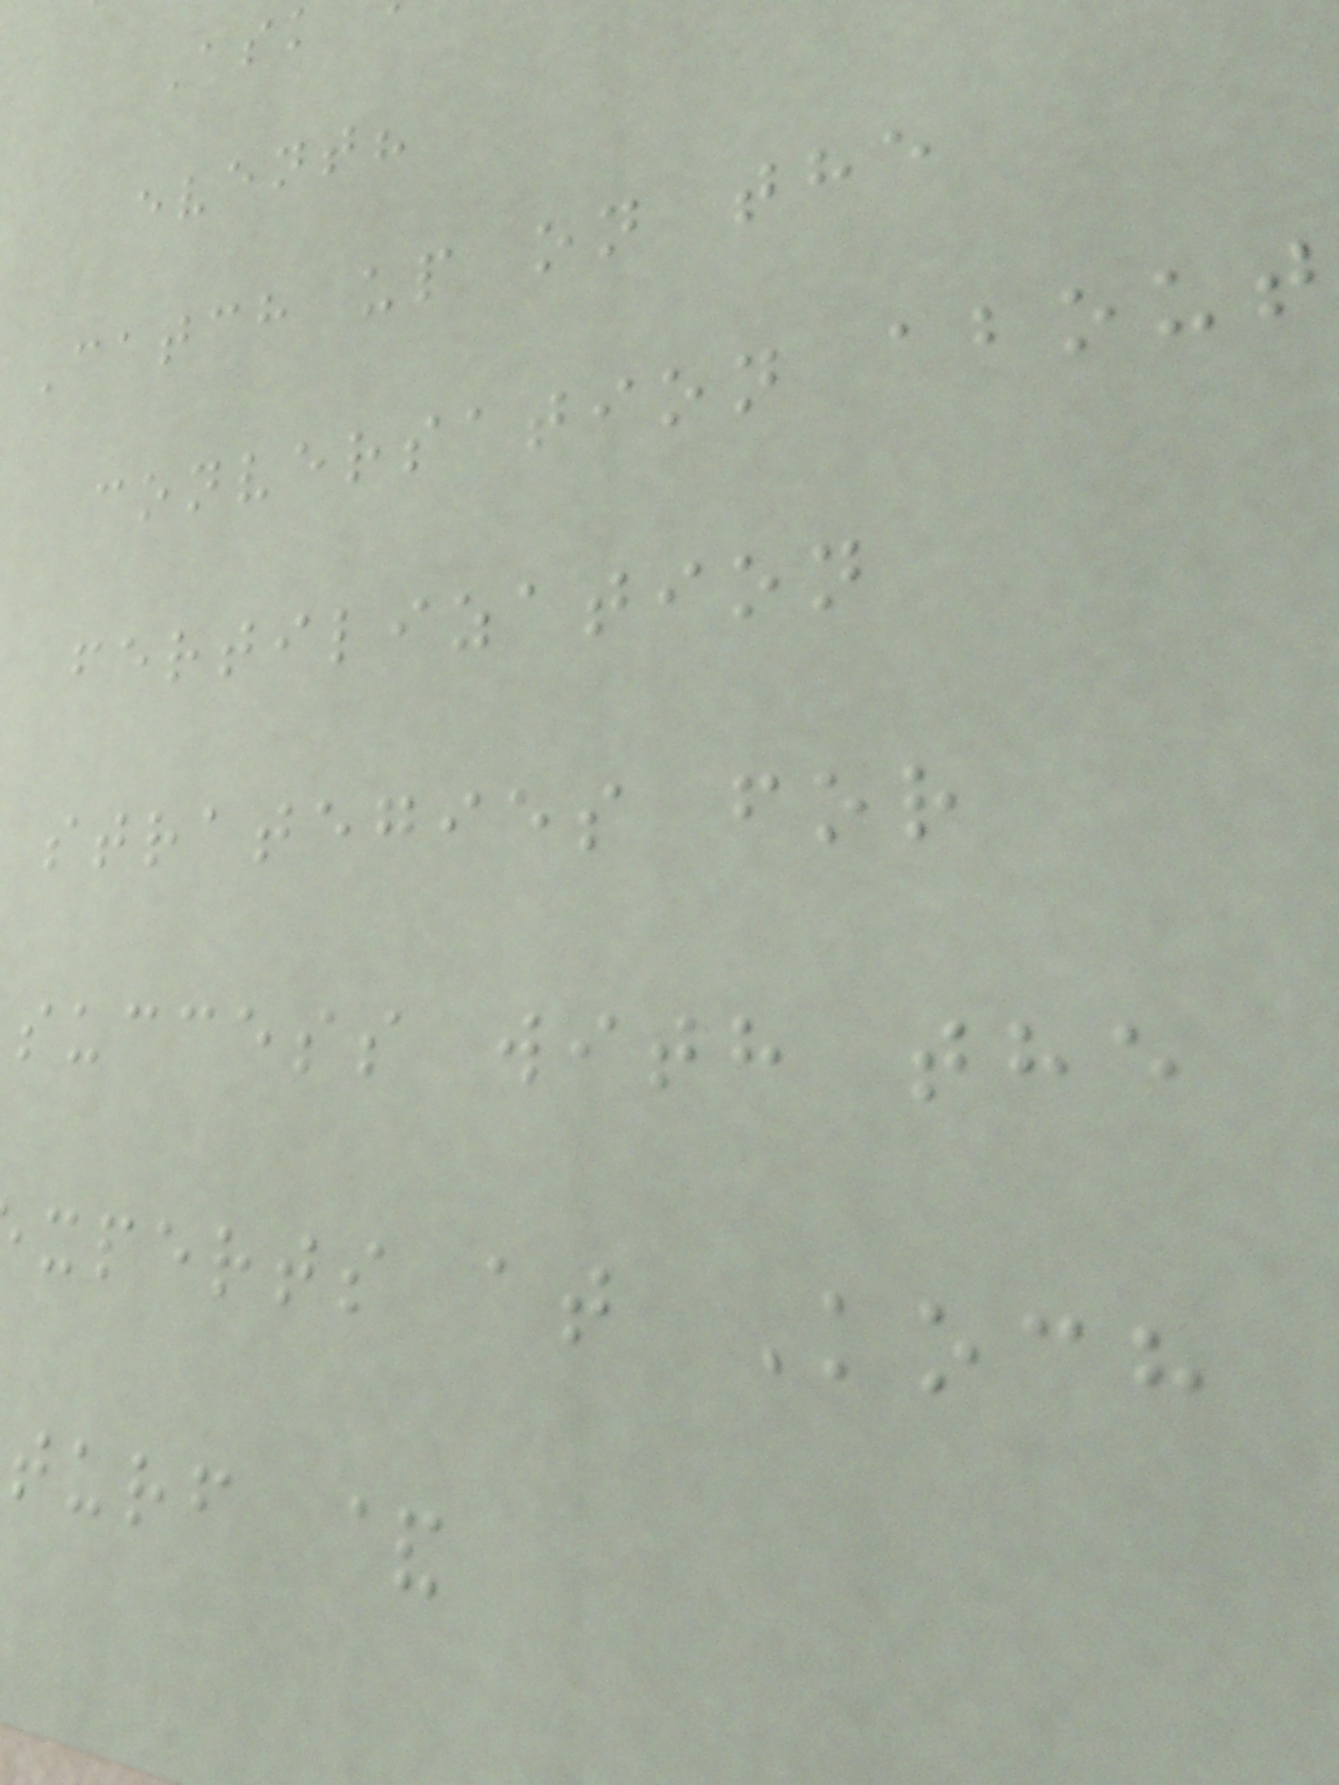event?
Catch up on the
conversation about
fertilization
strategies for
success with the
xperts at Koch
turf &
